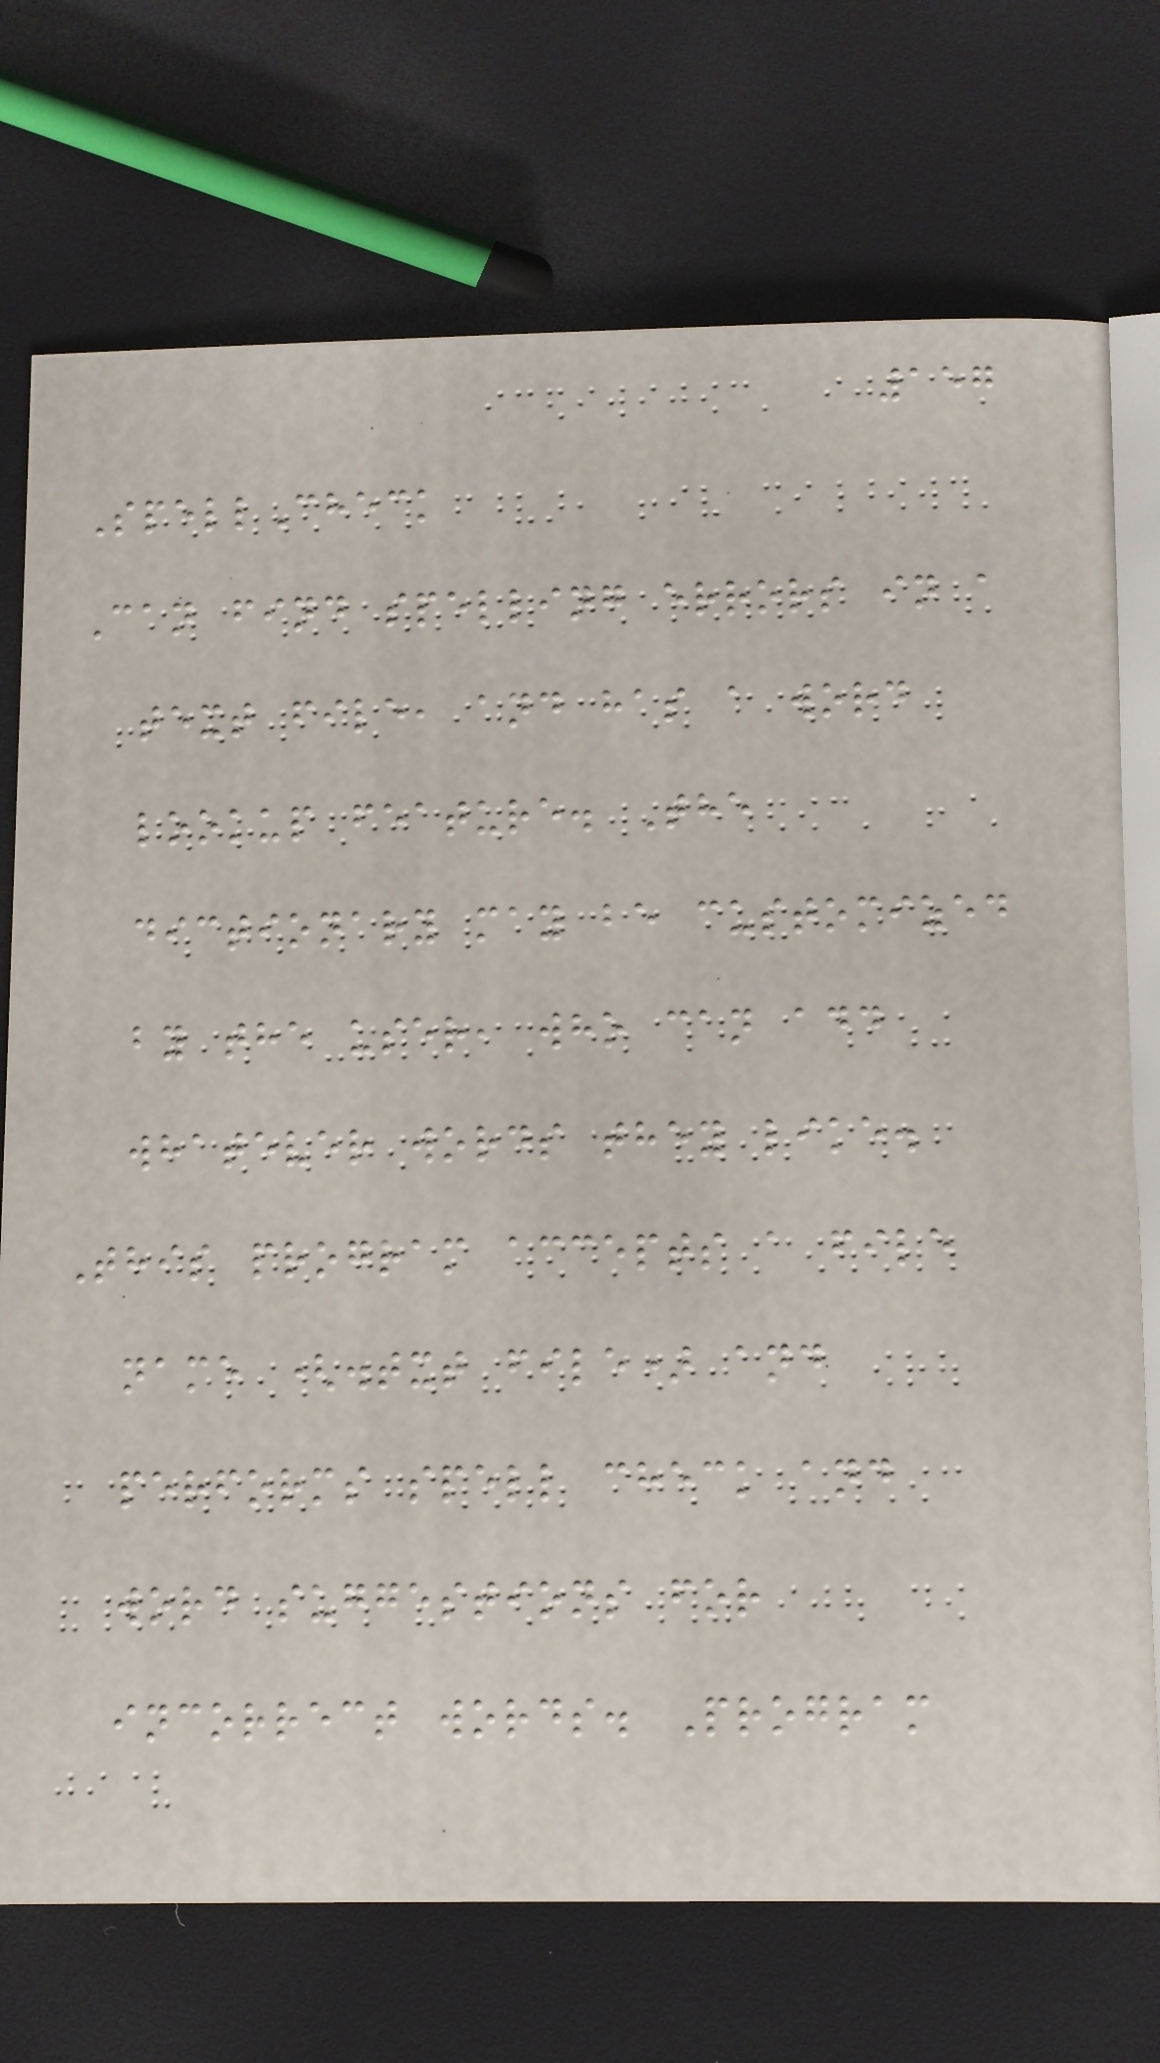157
SpellCheck
Can find spelling errors in a
text file, and has a word
lookup feature. The
dictionary may be customized
by the user, who can add
whatever words they like.
This program accepts a file
name (.txt file) and
performs spell check and
word suggestions for
incorrect words. Program
